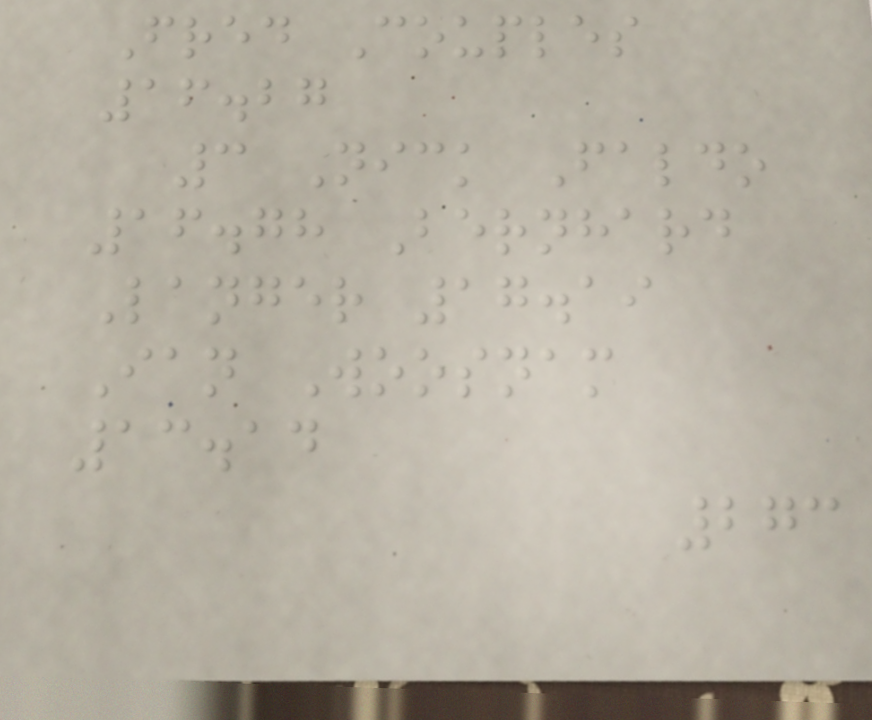Fred Couples
16.27
3 Nick Faldo
16.78 Bernhard
Langer 17.19
Ian Woosnam
13.14
273
